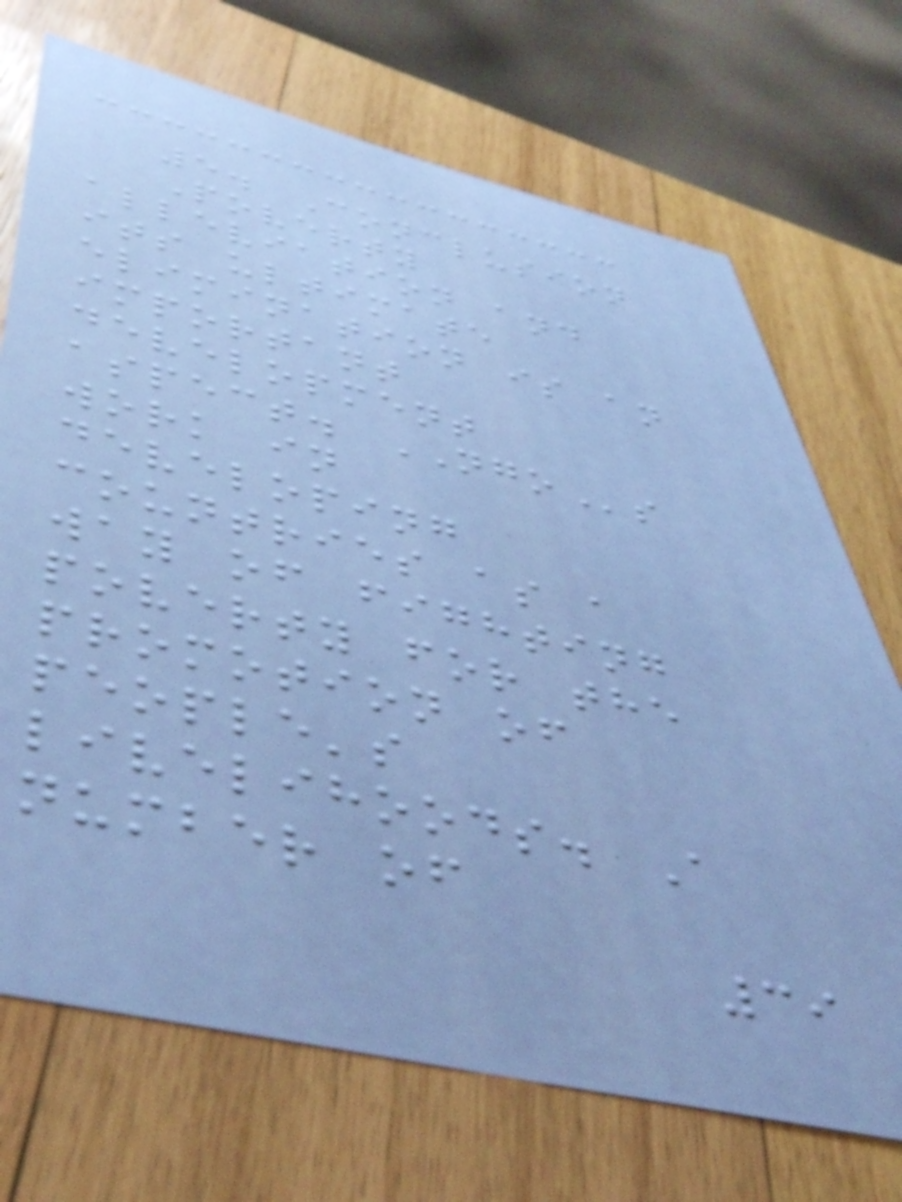5. Conclusion
Poverty
alleviation and
its ultimate
elimination is an
important
development
aspect. NGOs
work in
developing
countries as a
way of fighting
poverty for the
promotion of
people's
livelihoods. A
number of
39
